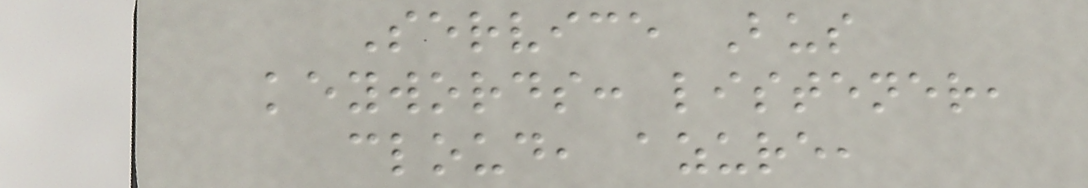Service Bus
keywords: listener,
cloud, azure,
